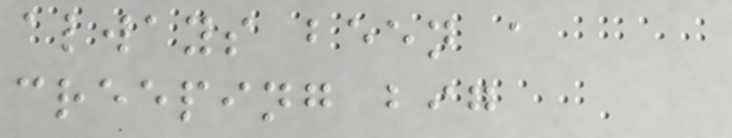always been a
creeping big
